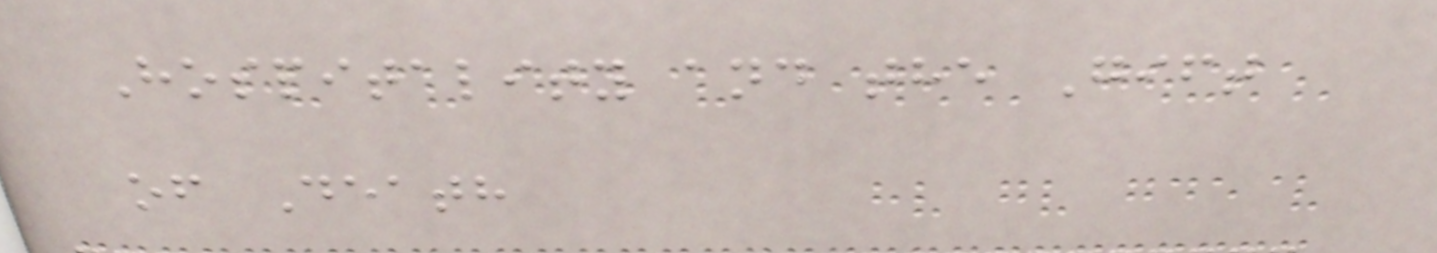Hospitality and the Gift
of Death
